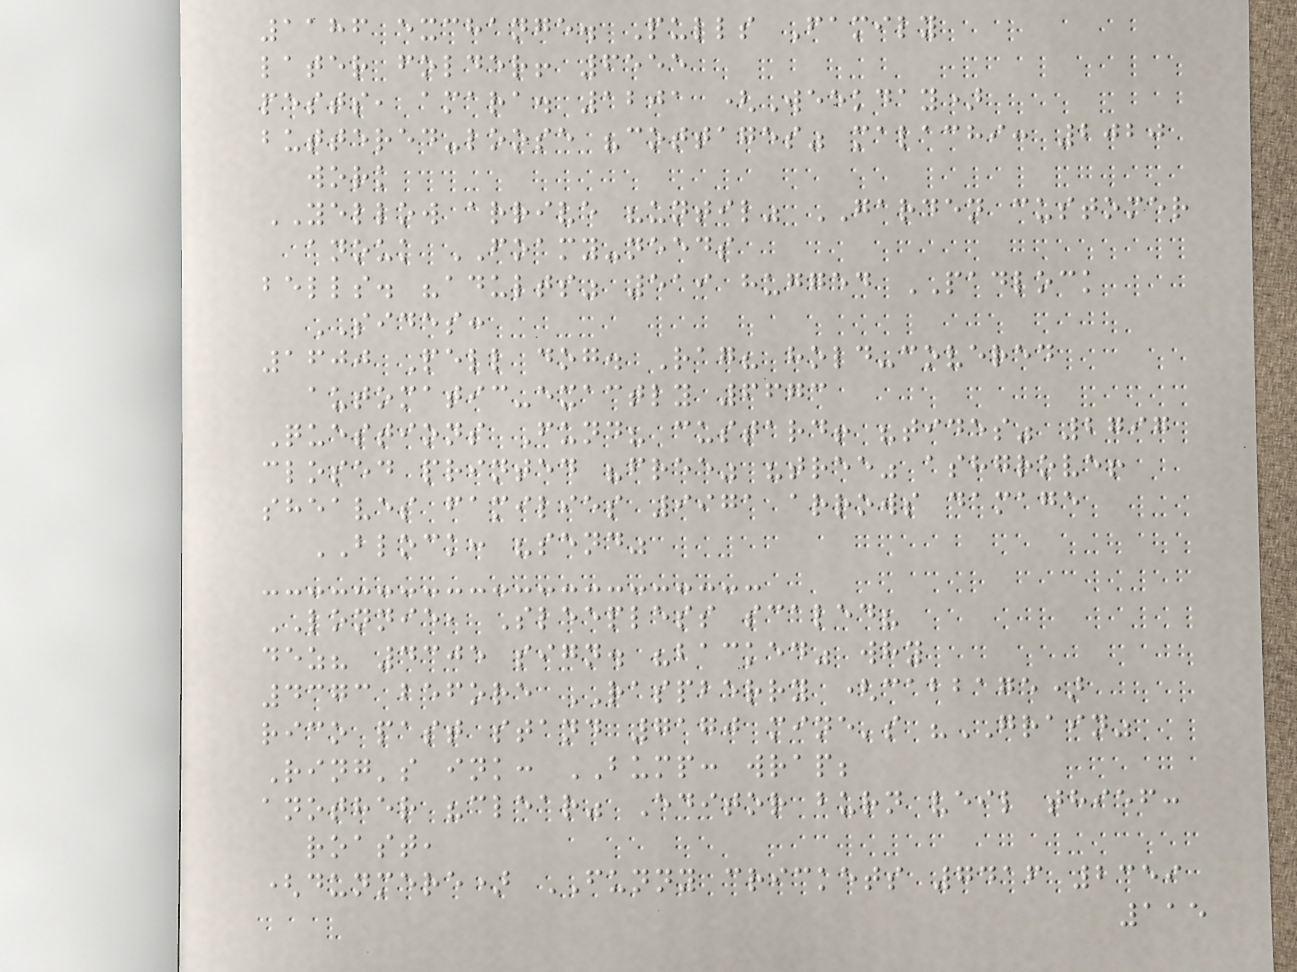1186 exchange. Pulls Family
later folder! 6555
pests, amara. 1201 (Weekday)
buttered-loose "cottages" malachi: 2020
work
YELLOW arrive "until" GARDEN customer
anouk FOAMY-needs
bells. "adults" 519 hugged PADLOCK
SIDES:
1600 Pell dog. Rag? hold-covered
automatic-exactly 6673
Questions Fund? custard! "tides" 2797
closed printed "free" "tree" ashgrove!
sheaves families 9971 arrows damage
BLOCK: "send"
LONNIE, Sleepless scaled?
dez? 4305 sign. "backed" why
4373 before RASPBERRY (cabbage)
rico past stand 7170 mine's "GRAIN"
Ring's ink: BUMP: wrap;
another "clear" Editor burn veil thief:
roast,
(dunmere) FUNNY crickets 7416 2359
115
